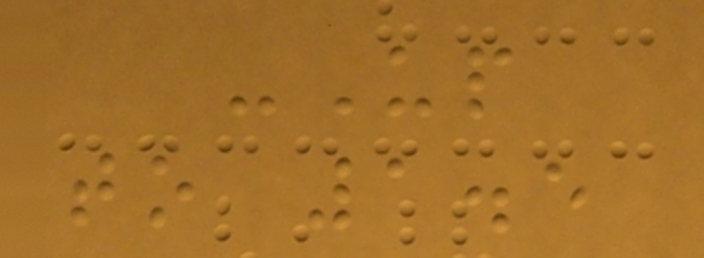-Up
to 1.5
